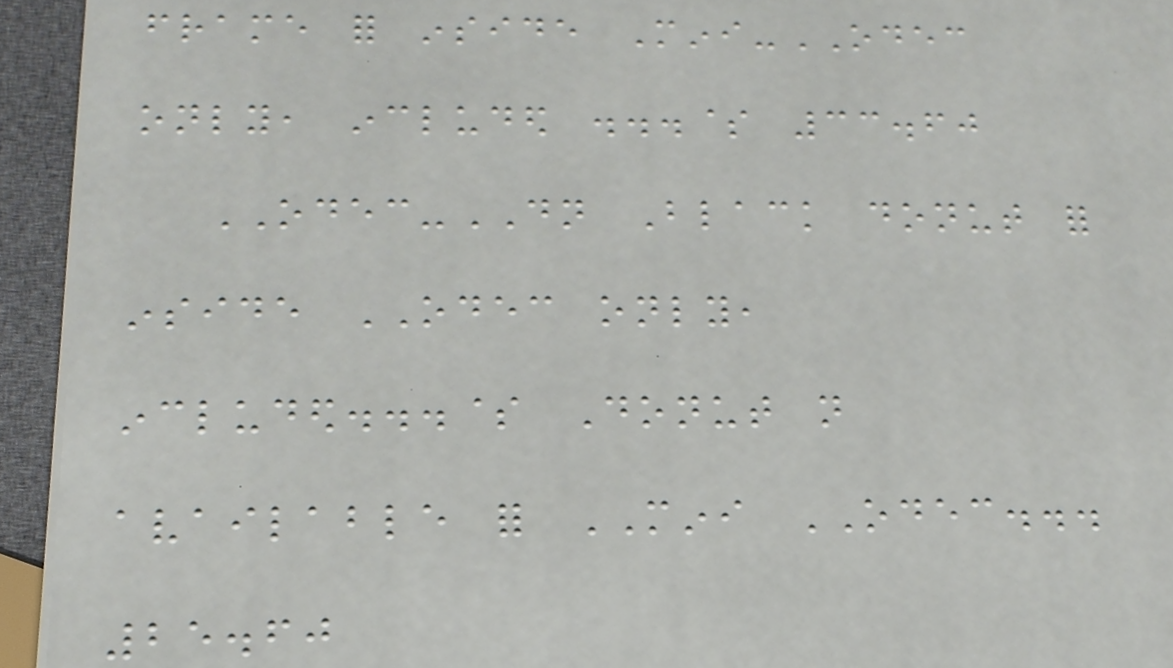frame for inside Mini-ODEC
only, included ...$ 33.60
ODEC-DN Black donut for
inside ODEC only,
included...$ Donut not
available for MINI ODEC...
25.60
